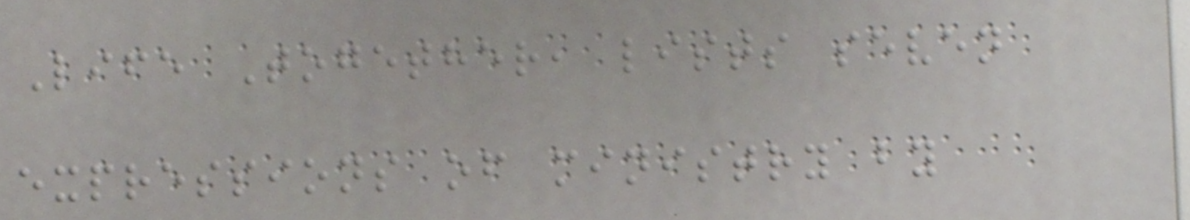Life Together, lists seven
expressions of ministry by
